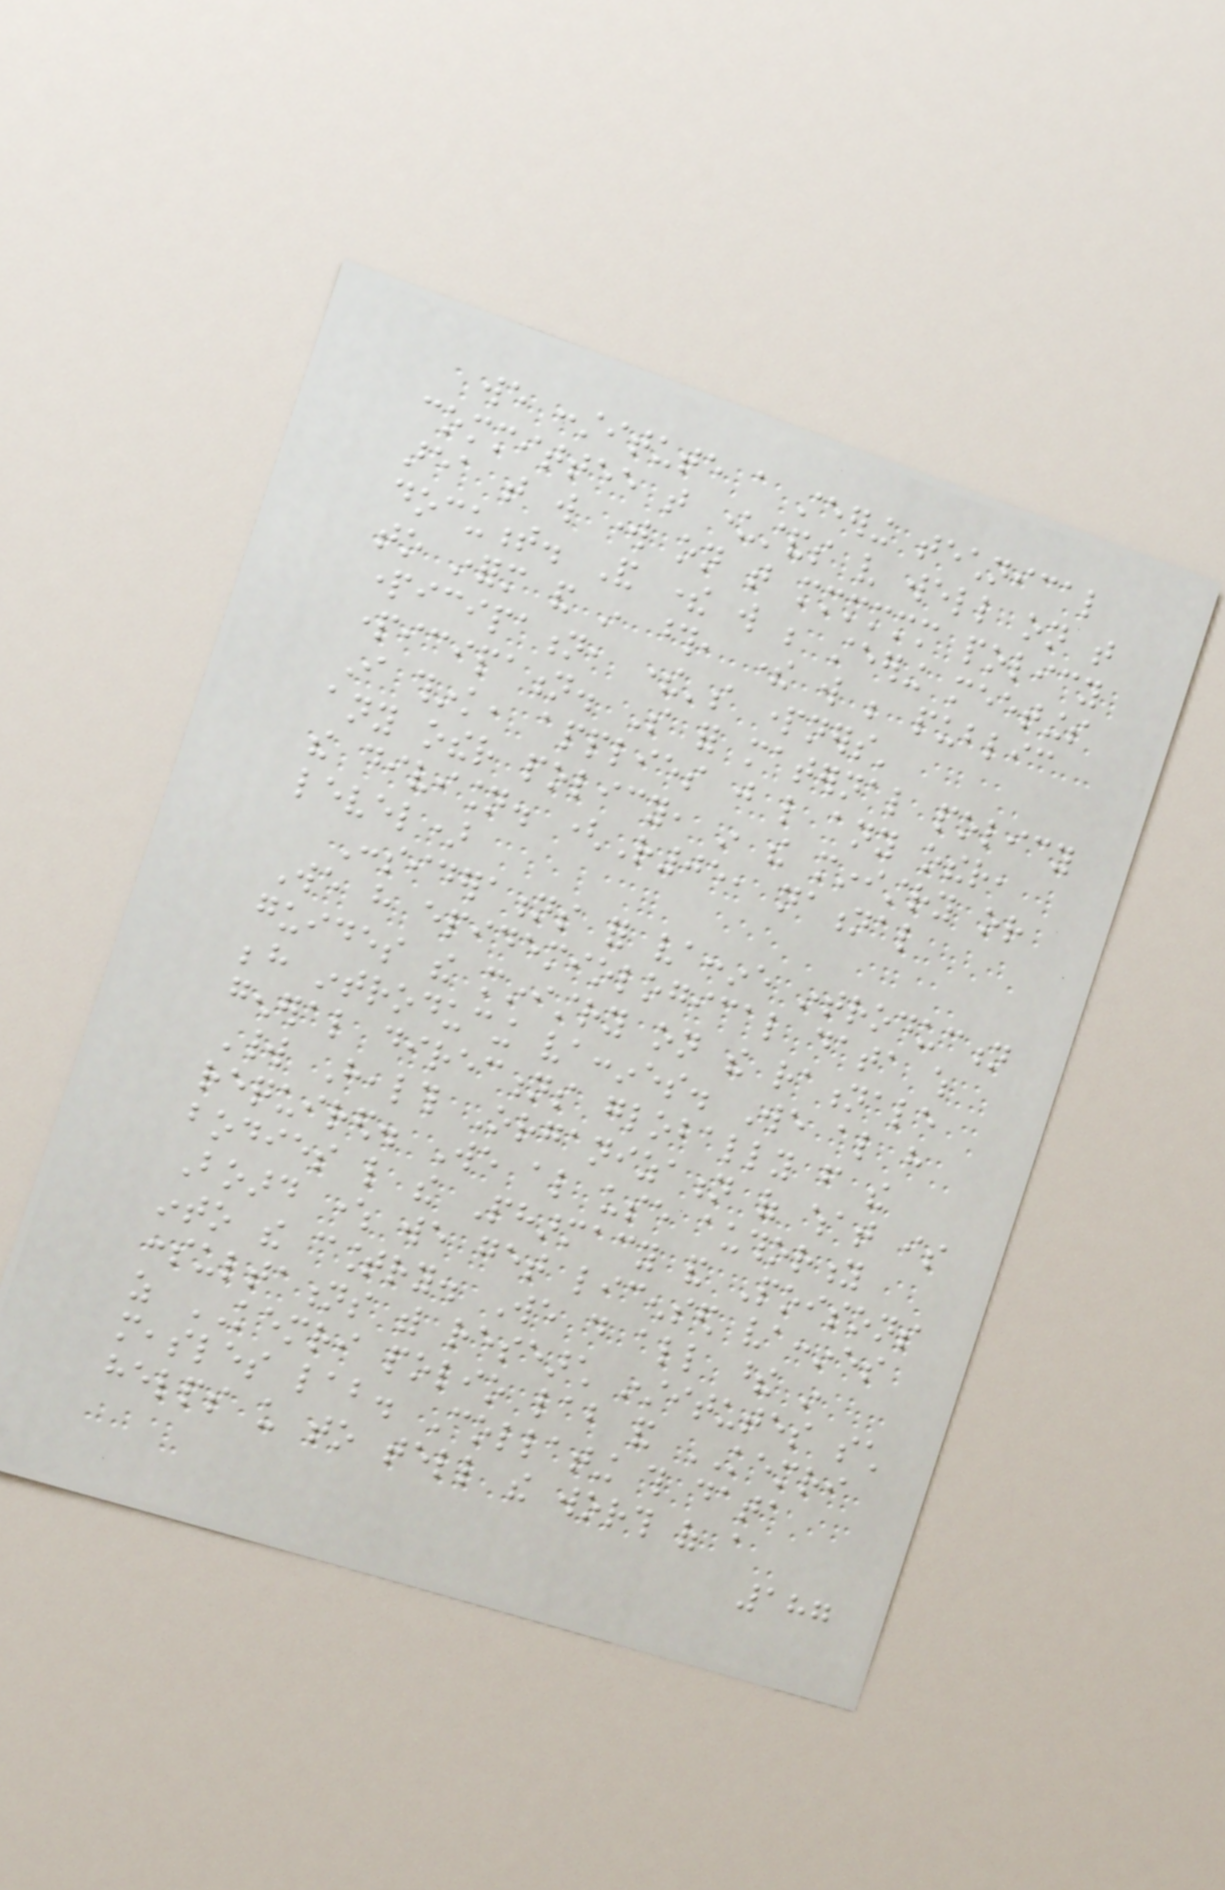we constitute a steering technical
committee that understands very well on that
area that will work on that mmmmmm policy
document. And there will be steering meetings
to inform and in those, there will be public
participation, there's partners'
participation. So for maternal policy
I think, applies just like any other,
any other policy, in the ministry or
the division. (R05, national
level)
Considerations for vaccine introduction
We have epidemiological data which
guides the ministry on the rationale
behind introducing vaccines. We also have
general directions globally from the
World Health Organization of what is
required. We also use authority
bodies like the Pharmacy and Poisons
Board where we get licensed vaccines
into the country. We do all these in
consultations with research institutes such
as KEMRI polio lab and KEMRI
measles lab. Collating this data
helps us to tell the worth of a
187
